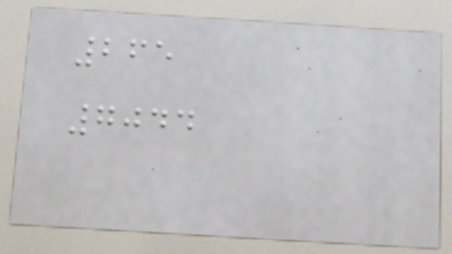265
7044
